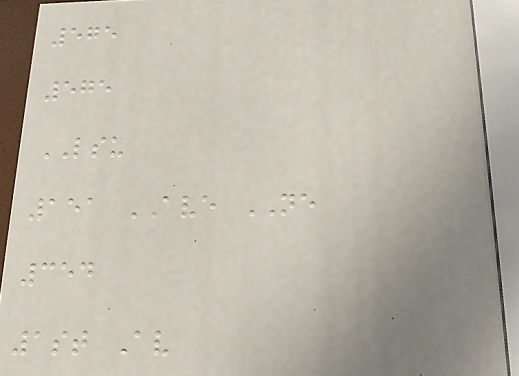575
575
LSU
151 AVE NE
354
1st Av
